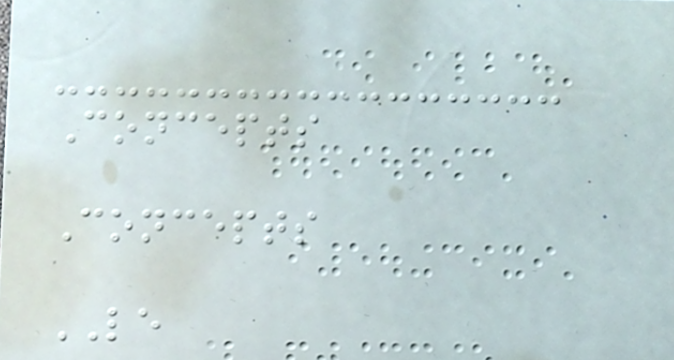Concepts
Concepts
LE
